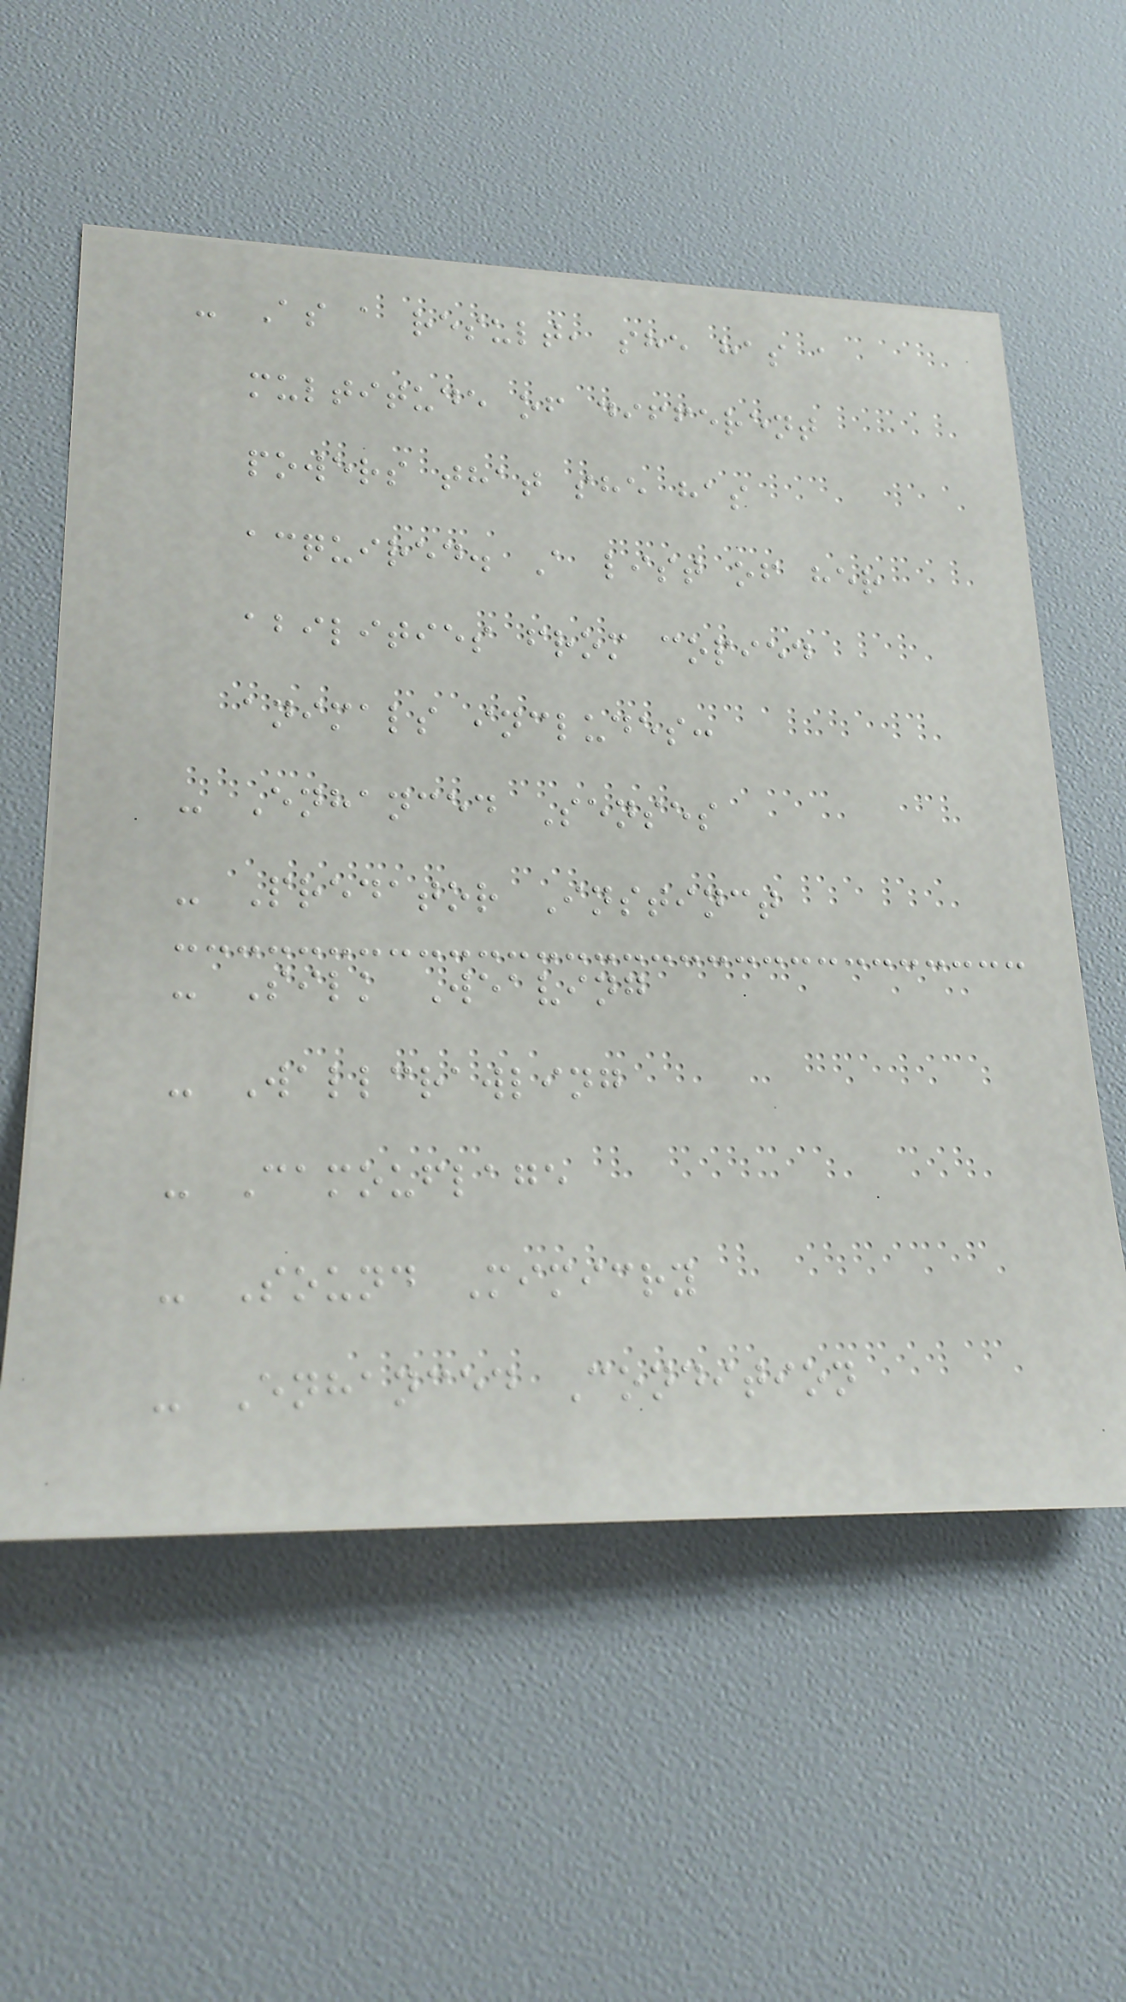- As a result, she has a
multitude of different
powers that she has
acquired. A list of her
abilities from copied
animals includes:
- Enhanced Senses
- Predator Instinct
- Silk Weaving
- Wallcrawling
- Camouflage
- Sound Mimicry
- Enhanced Condition
